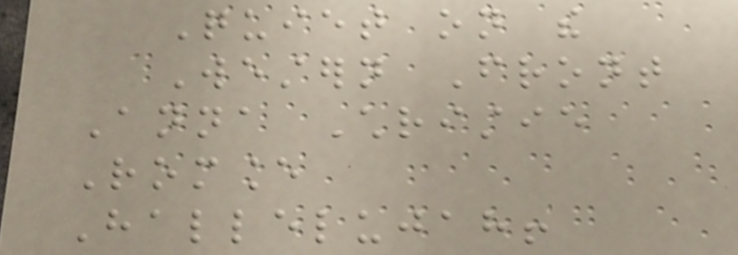Quiet on the
Western Front
Anna Christie
Romance
Hallelujah!
